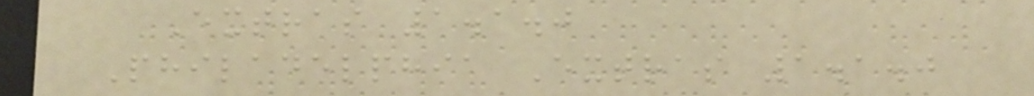Extras 1.1.0
Philadelphia Extras 1.1.0
